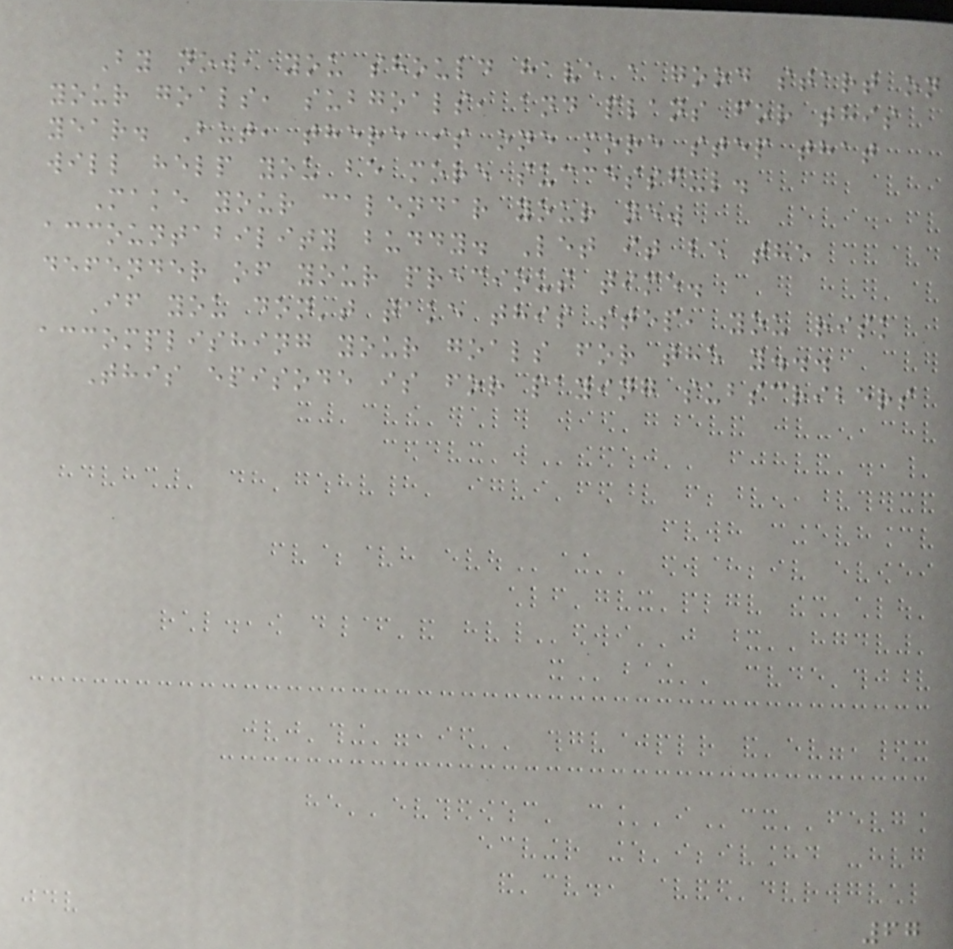By now, you should have a good start on
your goals, subgoals, and plans for this
year. But, there is one more step that
will help you be more successful.
Make your calendar your new
accountability buddy. Let it be the
defender of your precious time.
If you don't take this step, you risk
accomplishing your goals for the y...
This episode is for paying subscribers
67
